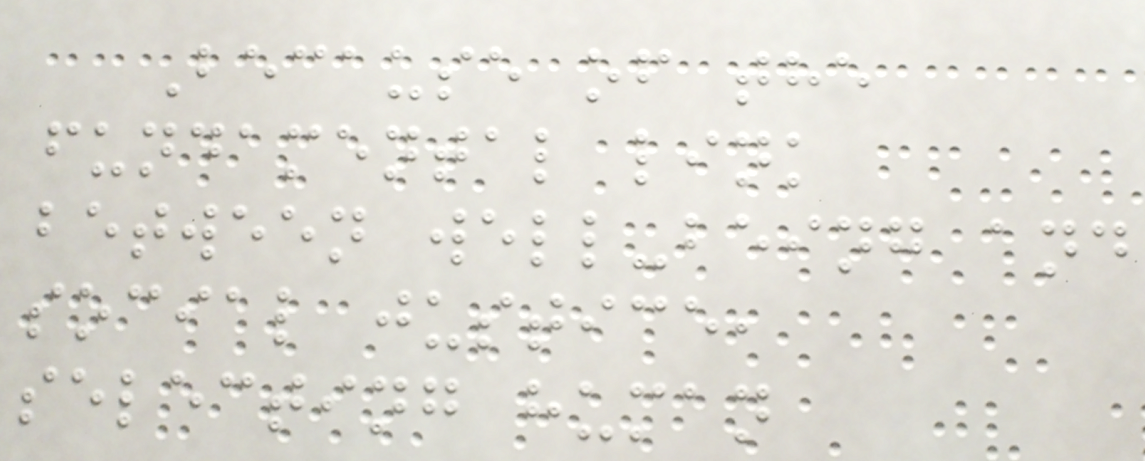Because of the
fundamental link
between well-being and
social justice,
selecting human
